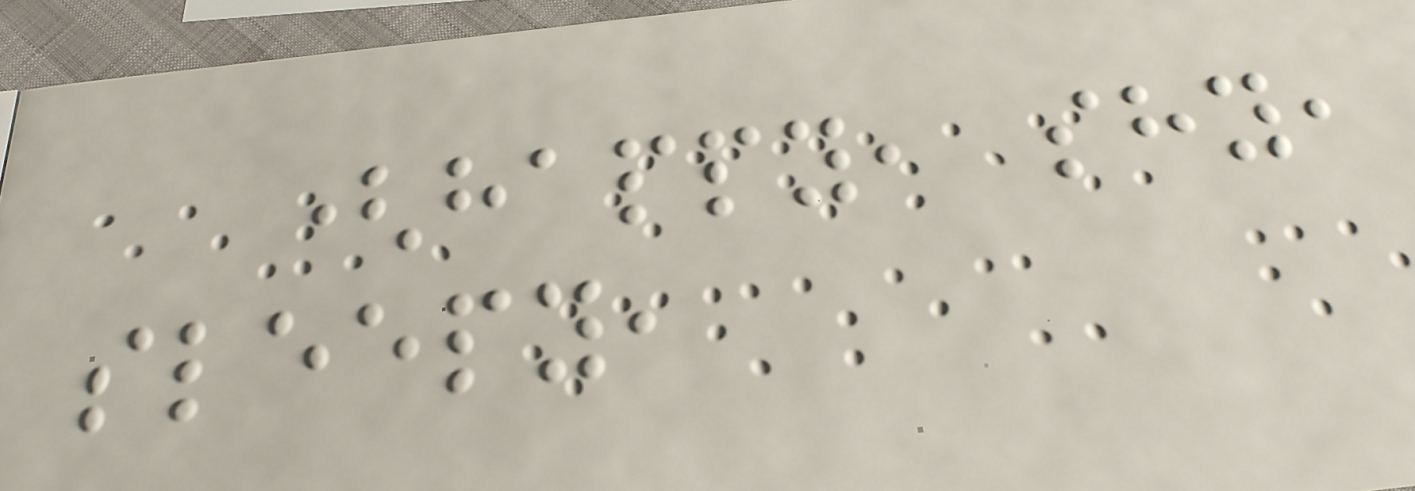(happy, shy,
sleepy,
